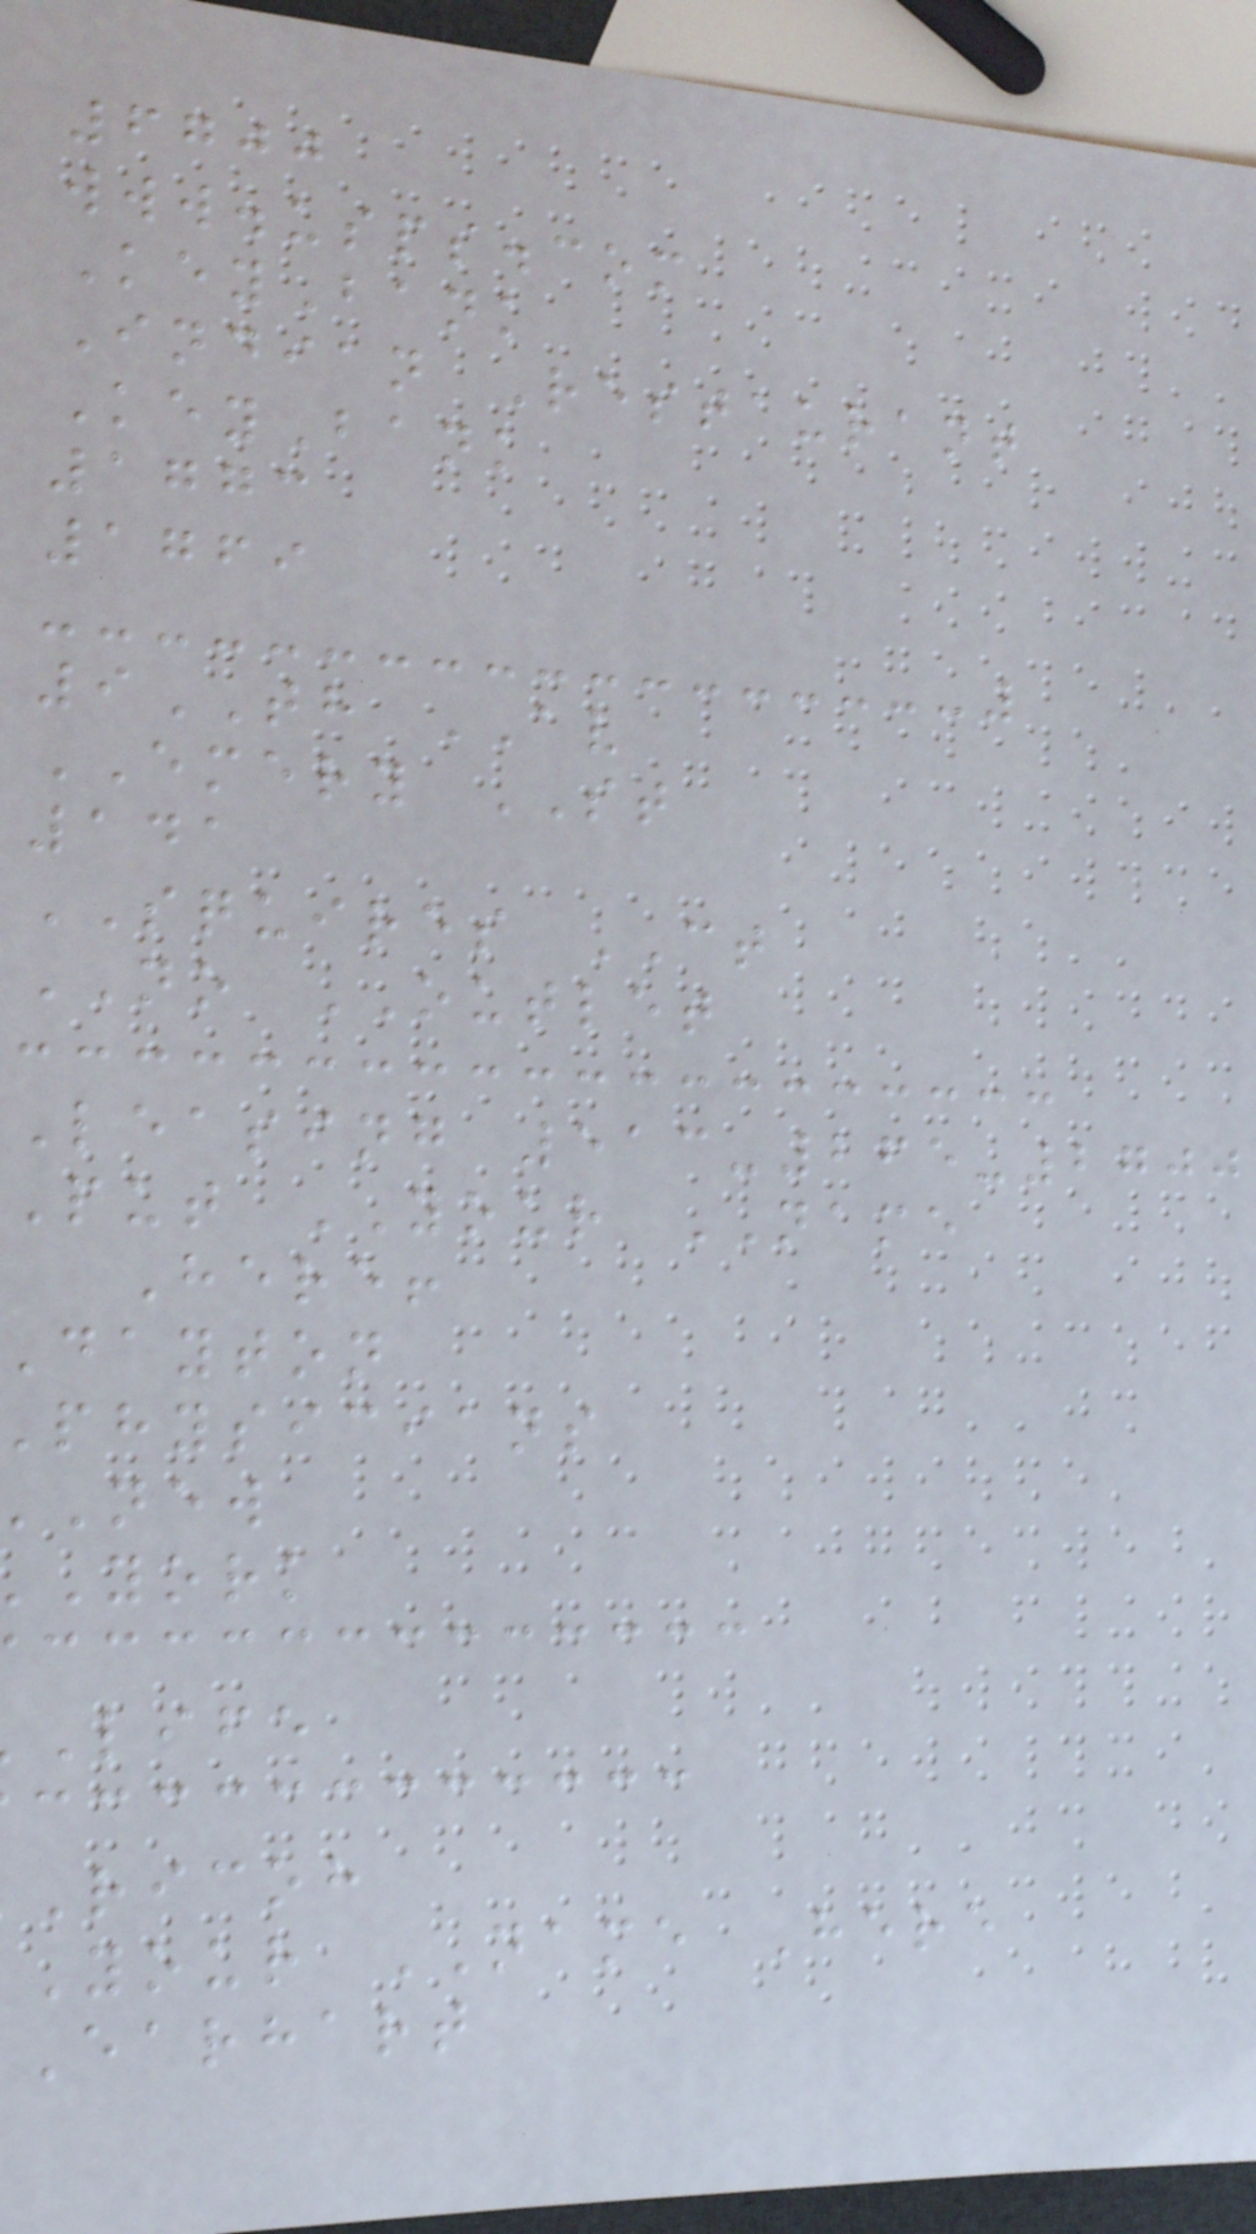6700
www.usps.com
KeyBank
Indian Restaurant
KeyBank
1773
1769
9TH AV
EMERY ST
141
SQUIRES CT
NO OUTLET
Leasing 513-265-2700
Put YOUR NAME
Here!
dayton
physicians
york
life
ricoh
your NAME Here
earhart
